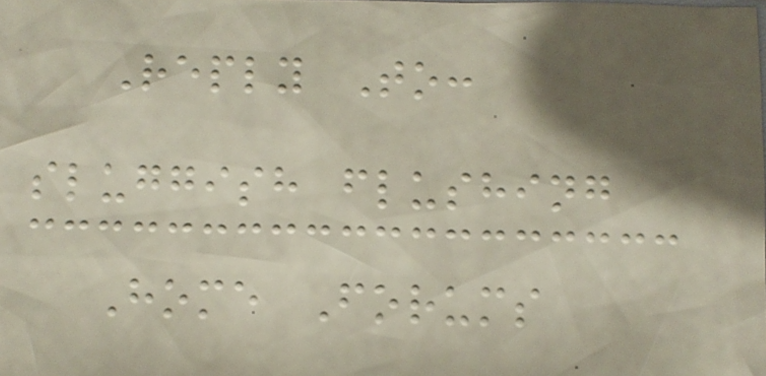Reply To:
sluggish flushing
Home Forums
